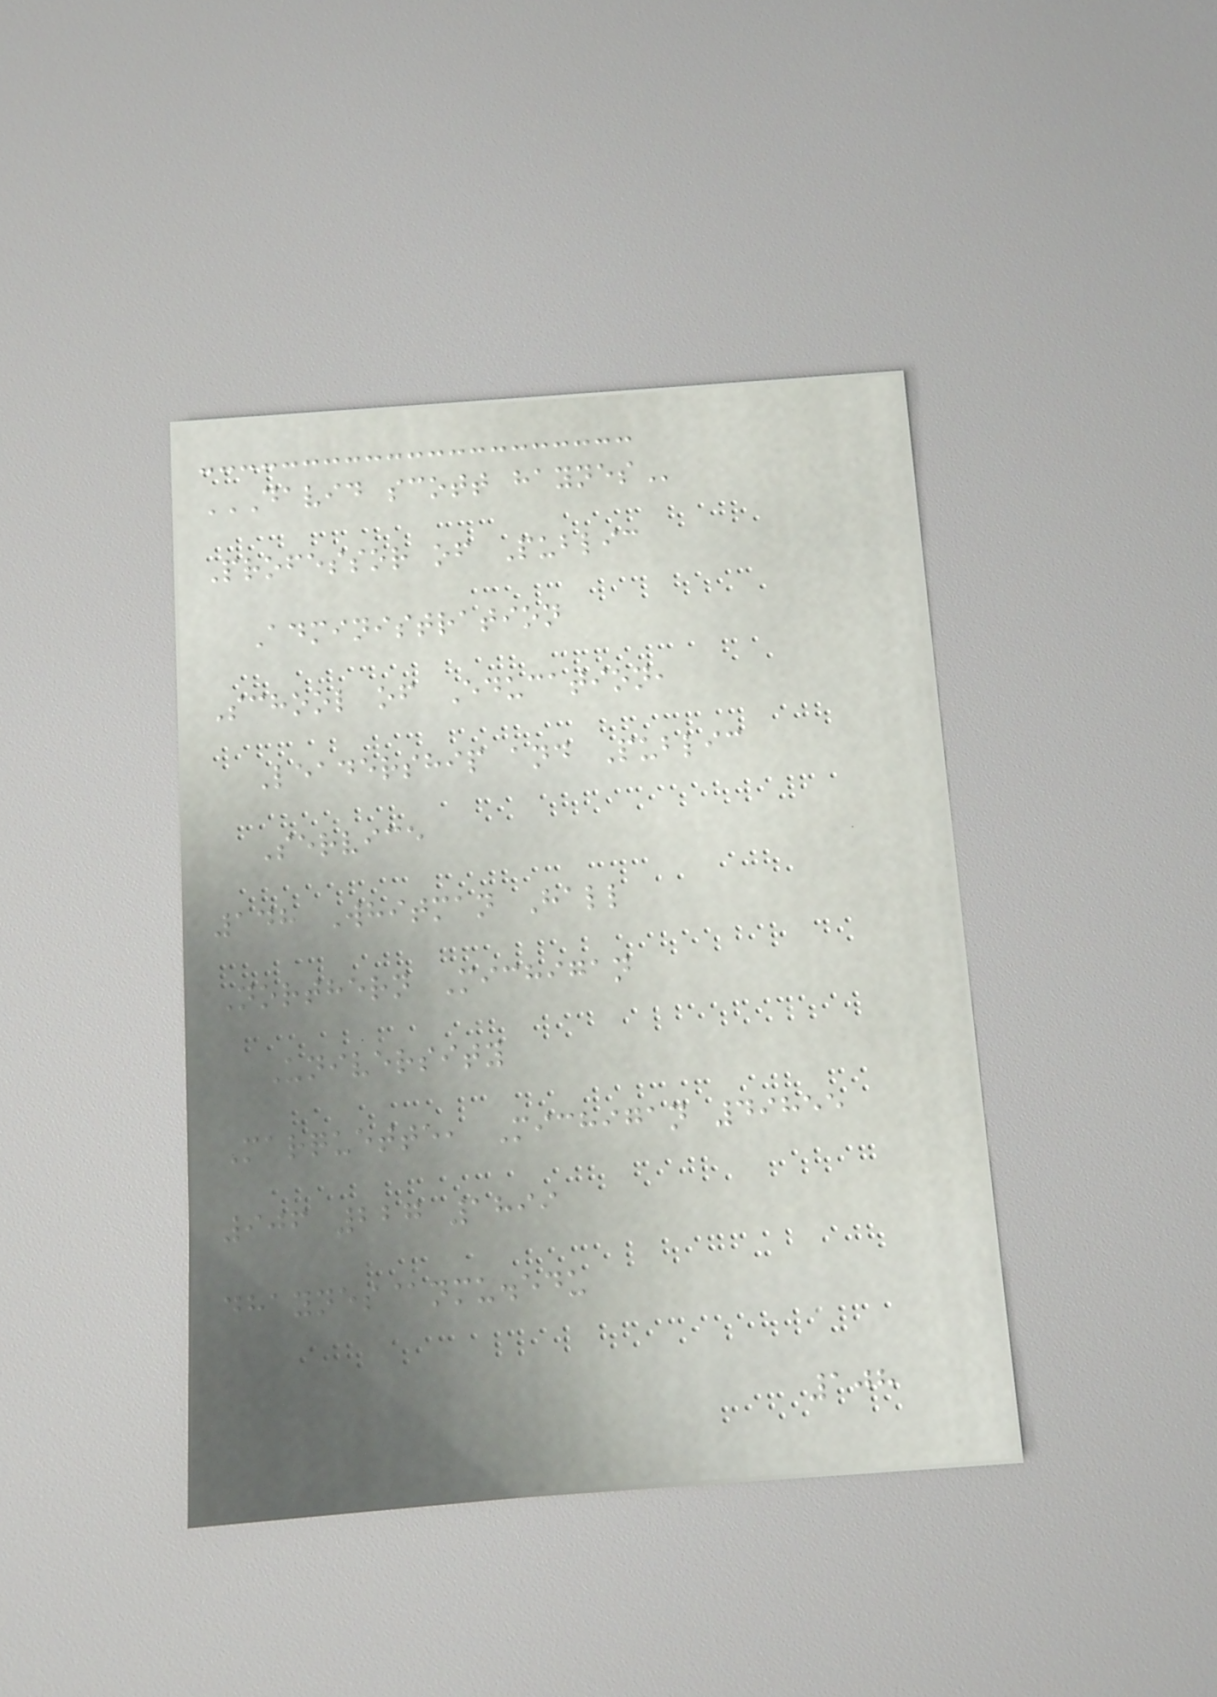DAVID SCOTT HAYNES
Professor of Public
Administration
School of Education,
Leadership and Public
Service
148 Whitman Hall
Northern Michigan
University
Marquette, Michigan 49855
906 227 1899
dhaynes@nmu.edu
108
